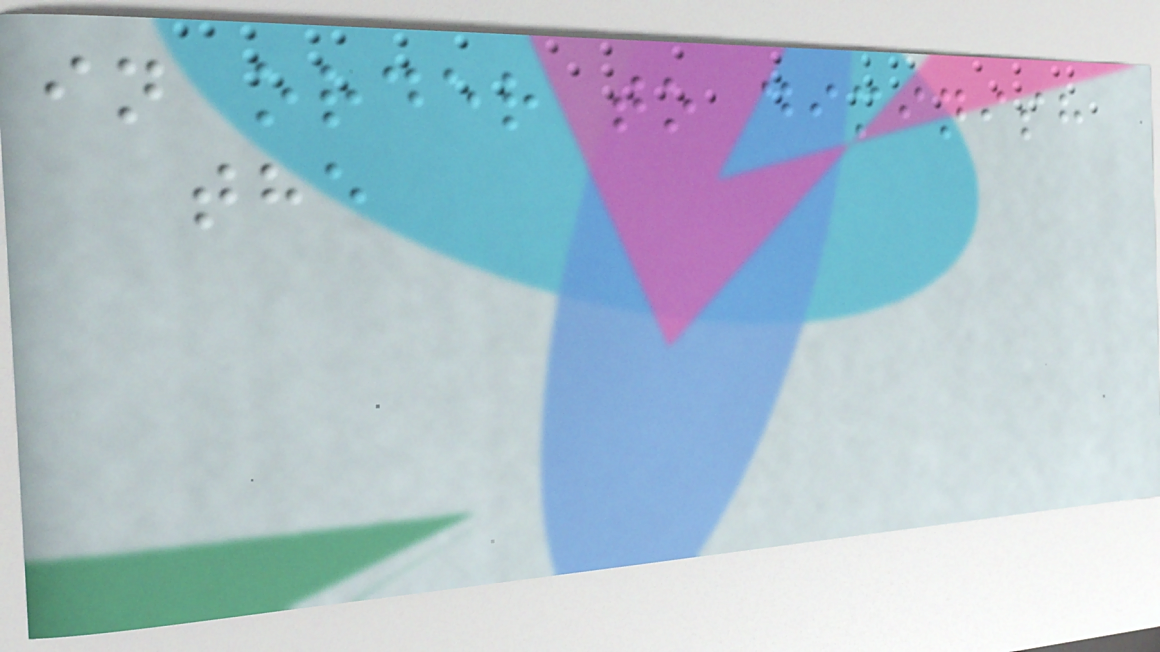in order to diminish
the
